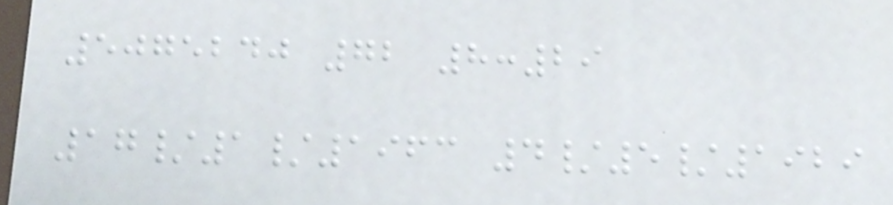5075240 72 8:29
17/1/1963 4/5/1929
